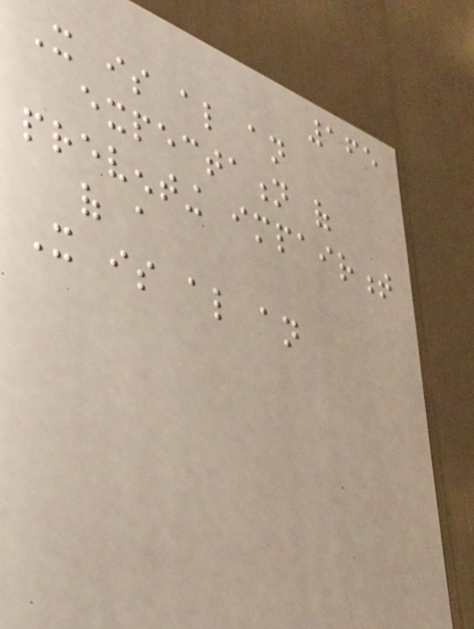165
It is also an
expectation of
preventing impairment
of a
It is also an
